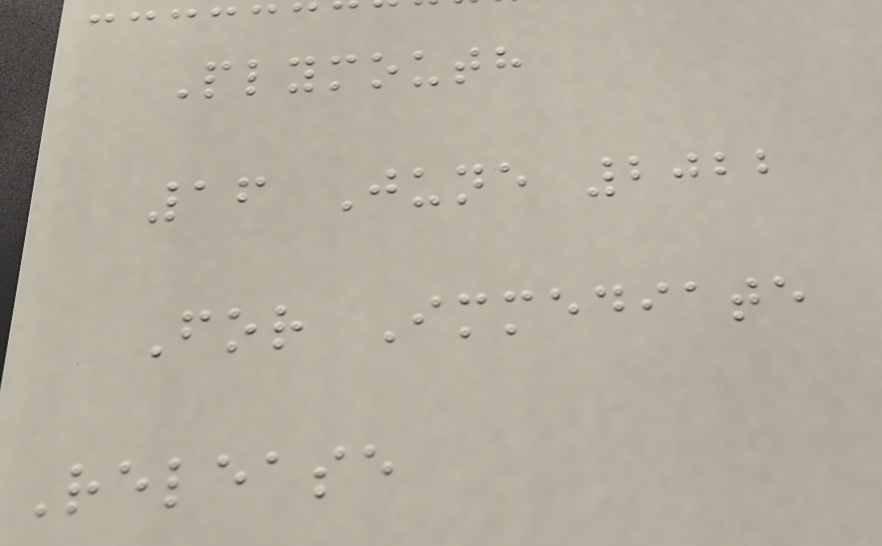Plymouth
16 June 2022
For Immediate
Release
